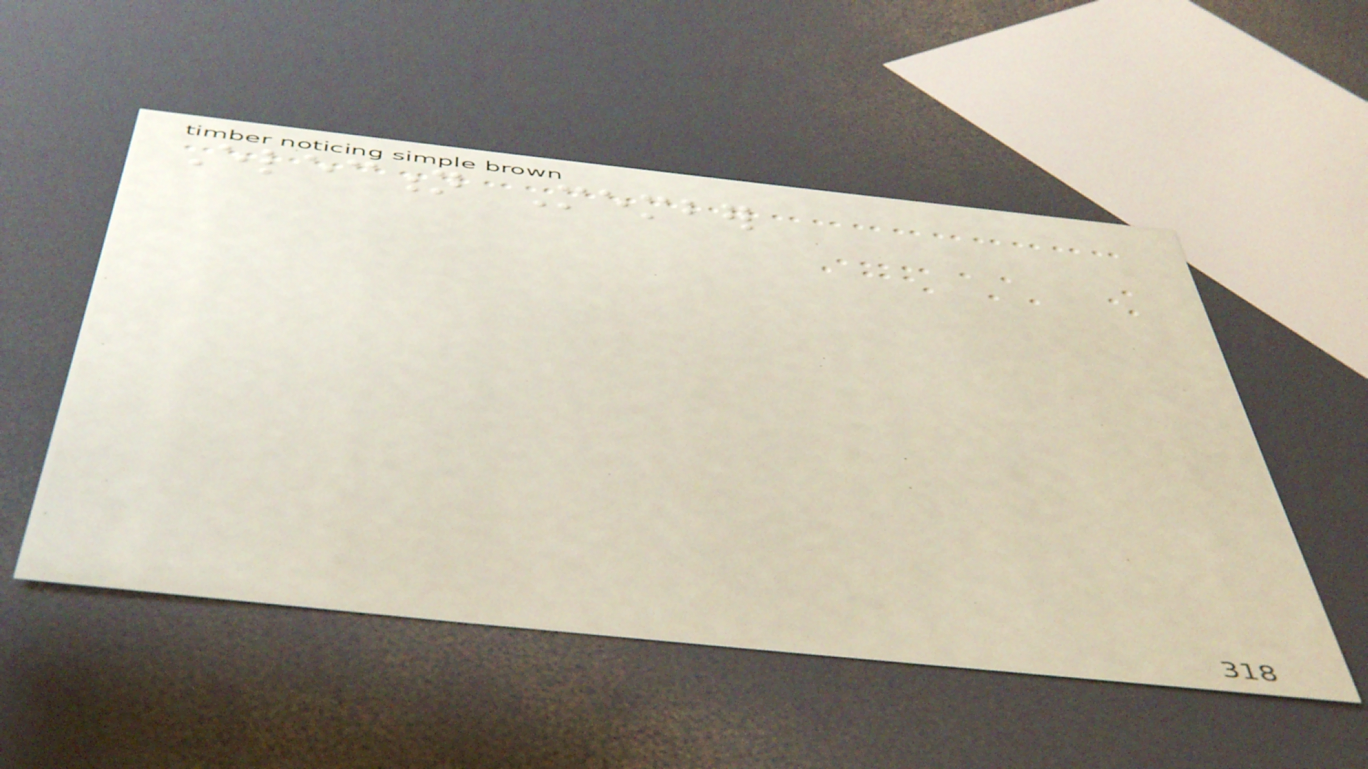Election Member
